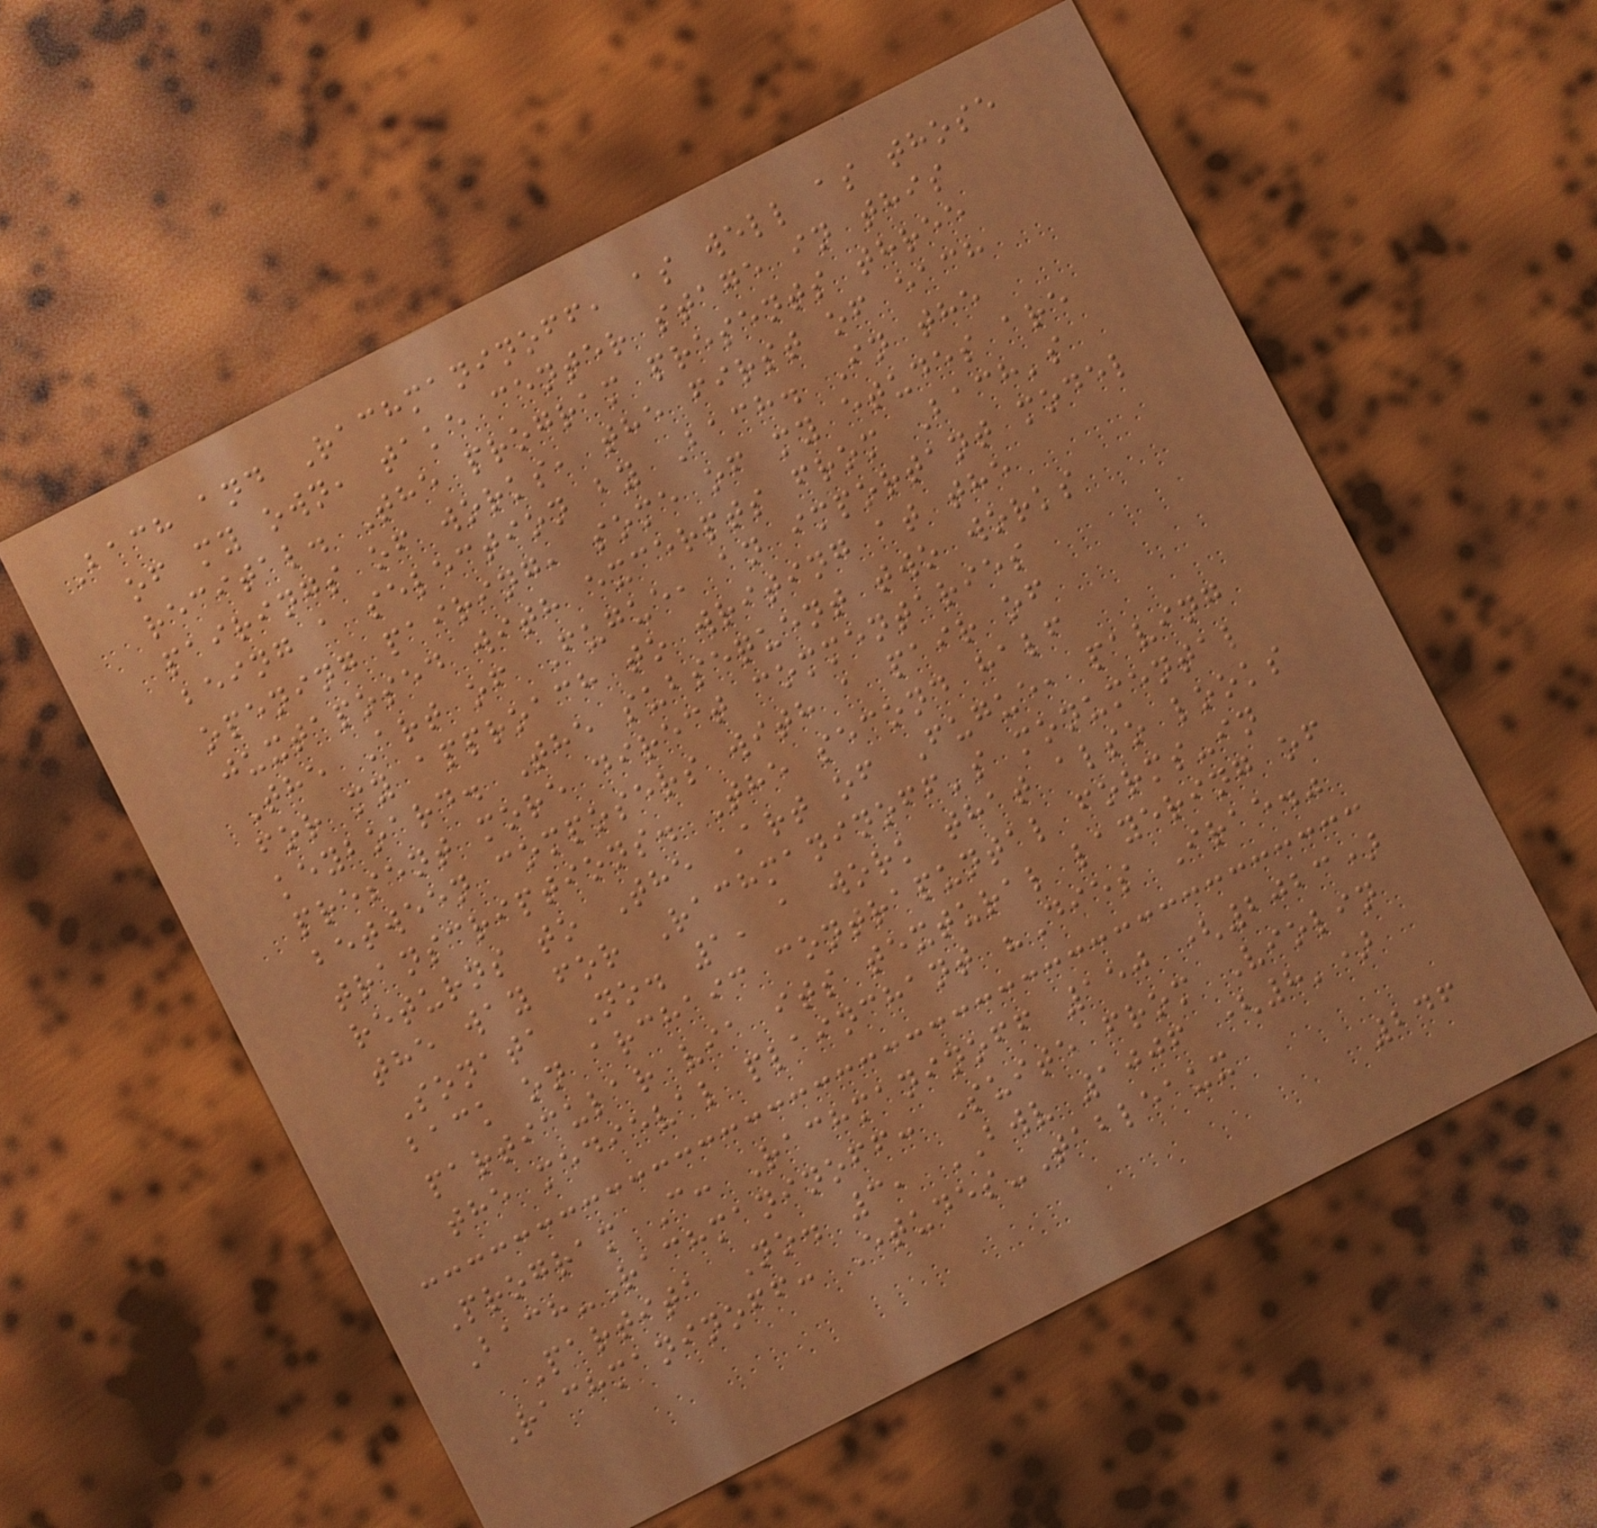Bach and Rachmaninoff, as well as those
of my own, take center stage in this
recital. The program presents three
pairings of works, the first of each
being a selection by Bach. In the
opening pairing, some of my etudes are
juxtaposed with excerpts from Bach's
The Art of Fugue, an important model
for my approach to writing at the
keyboard. The subsequent two works
present more direct commentaries
between composers with a pair of
transcriptions. The second half
returns to The Art of Fugue, paving
the way for Rachmaninoff's monumental
Sonata No. 1, a work that also looks
back on archaic contrapuntal forms-in
particular via its textural layering of
the medieval plainchant "Dies Irae."
Program C: Rachmaninoff 150 (2023)
Bach-Rachmaninoff: Suite from Violin
Partita No. 3, BWV 1006 (8')
Rachmaninoff: Etudes-Tableaux
246
